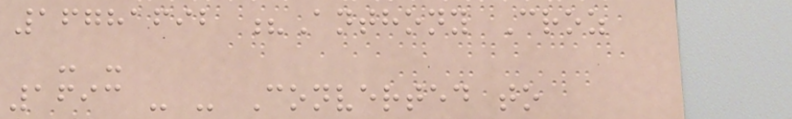16781692 ?Anthony Croz
- -
1693 - - Converted to
